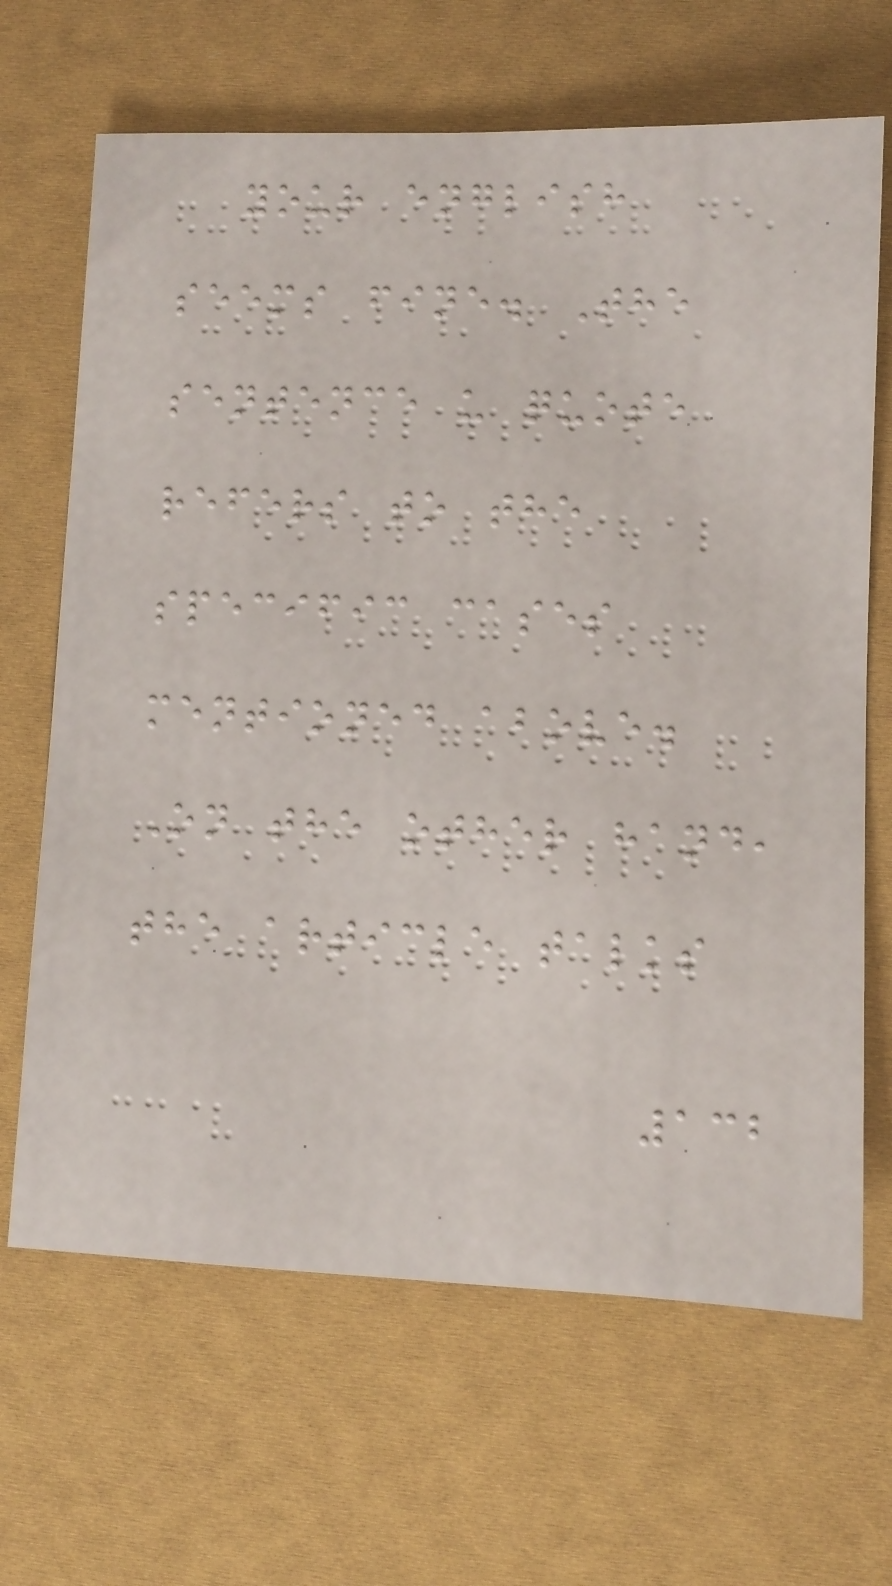your english
seems fine. The
sentence u quote
refers to the
specific cases
mentioned above.
On the other hand,
the article talks
132
